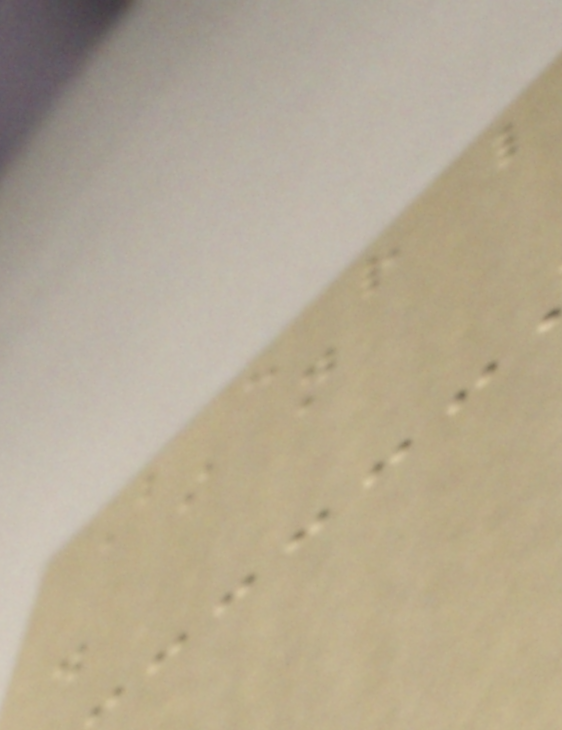B e r l
i n
.
